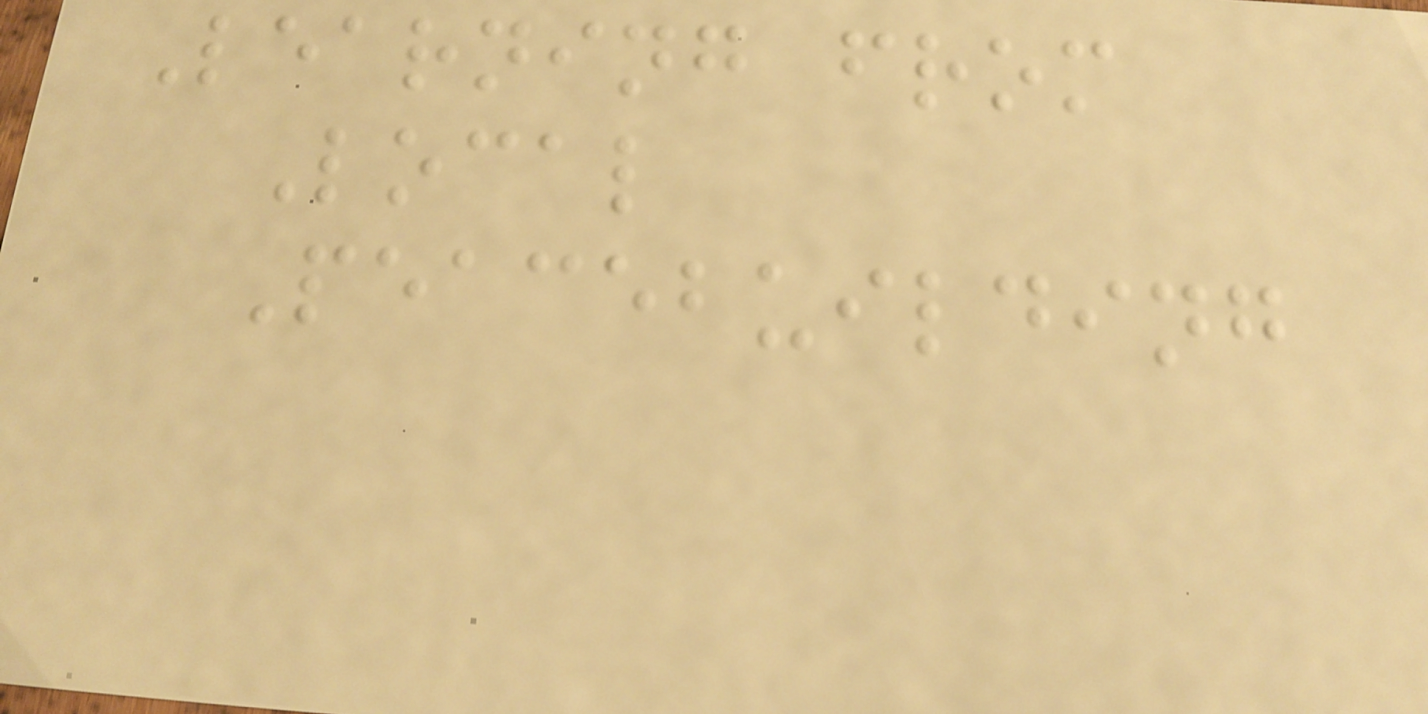Learning from
Local
Peacebuilding
